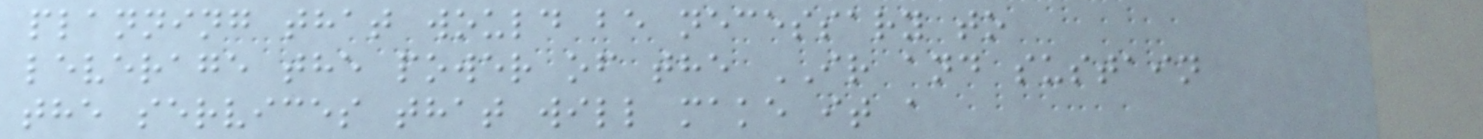planning that would be necessary to
leverage the power of the IR and sustain
the services that will make it a
